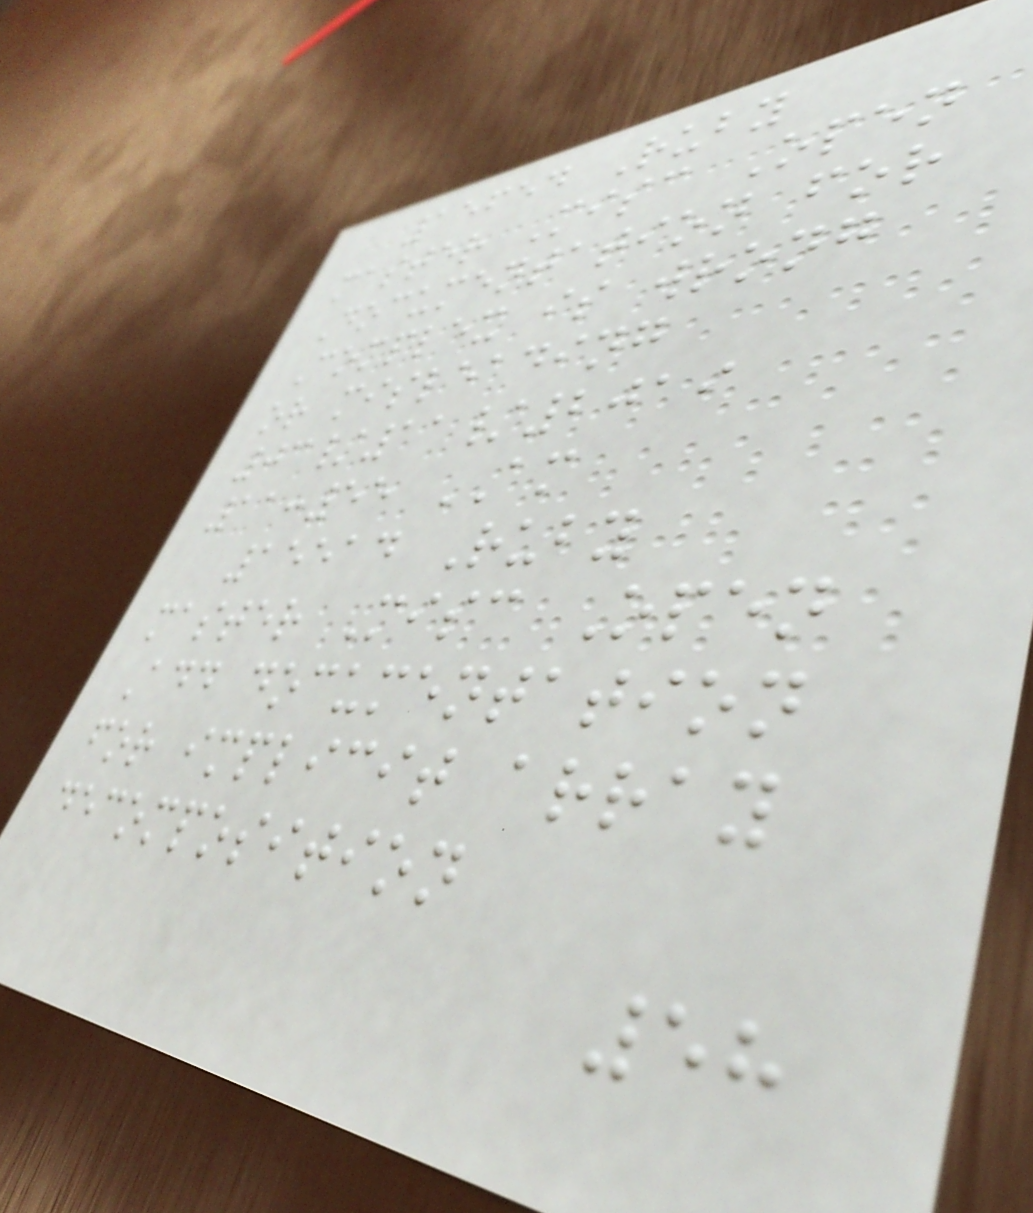15654 Ruby
master Misc Open
Documentation for
Complex is wrong
or misleading
03/11/2019
11:55 AM
15514 Ruby
master Misc Open
Add documentation
for implicit array
decomposition
58
